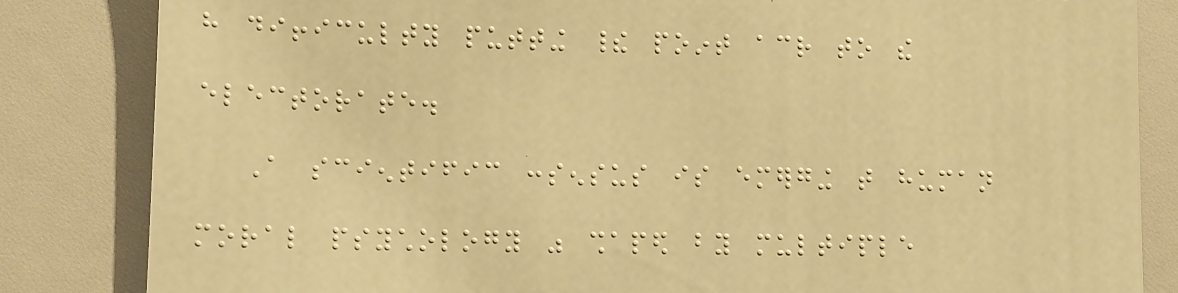have difficulty putting their point across to the
electorate.
A scientific consensus is emerging that human
moral psychology was shaped by multiple
